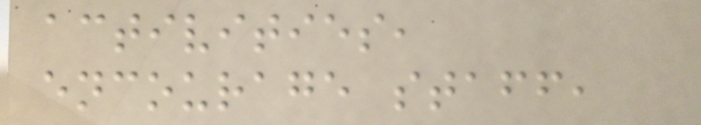activities,
encourage staff,
